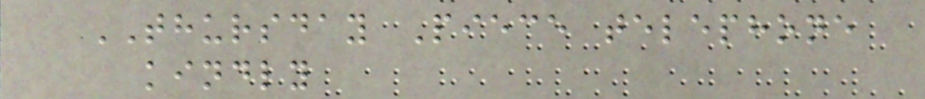THURSDAY Piece telephone
kindly
